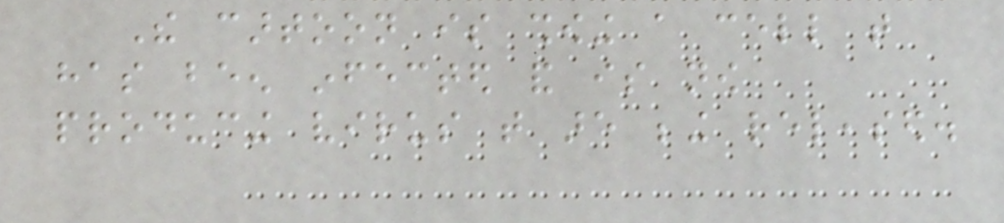The cartoon is showing a cell that
has been infected and is now
producing virus that are being released.
